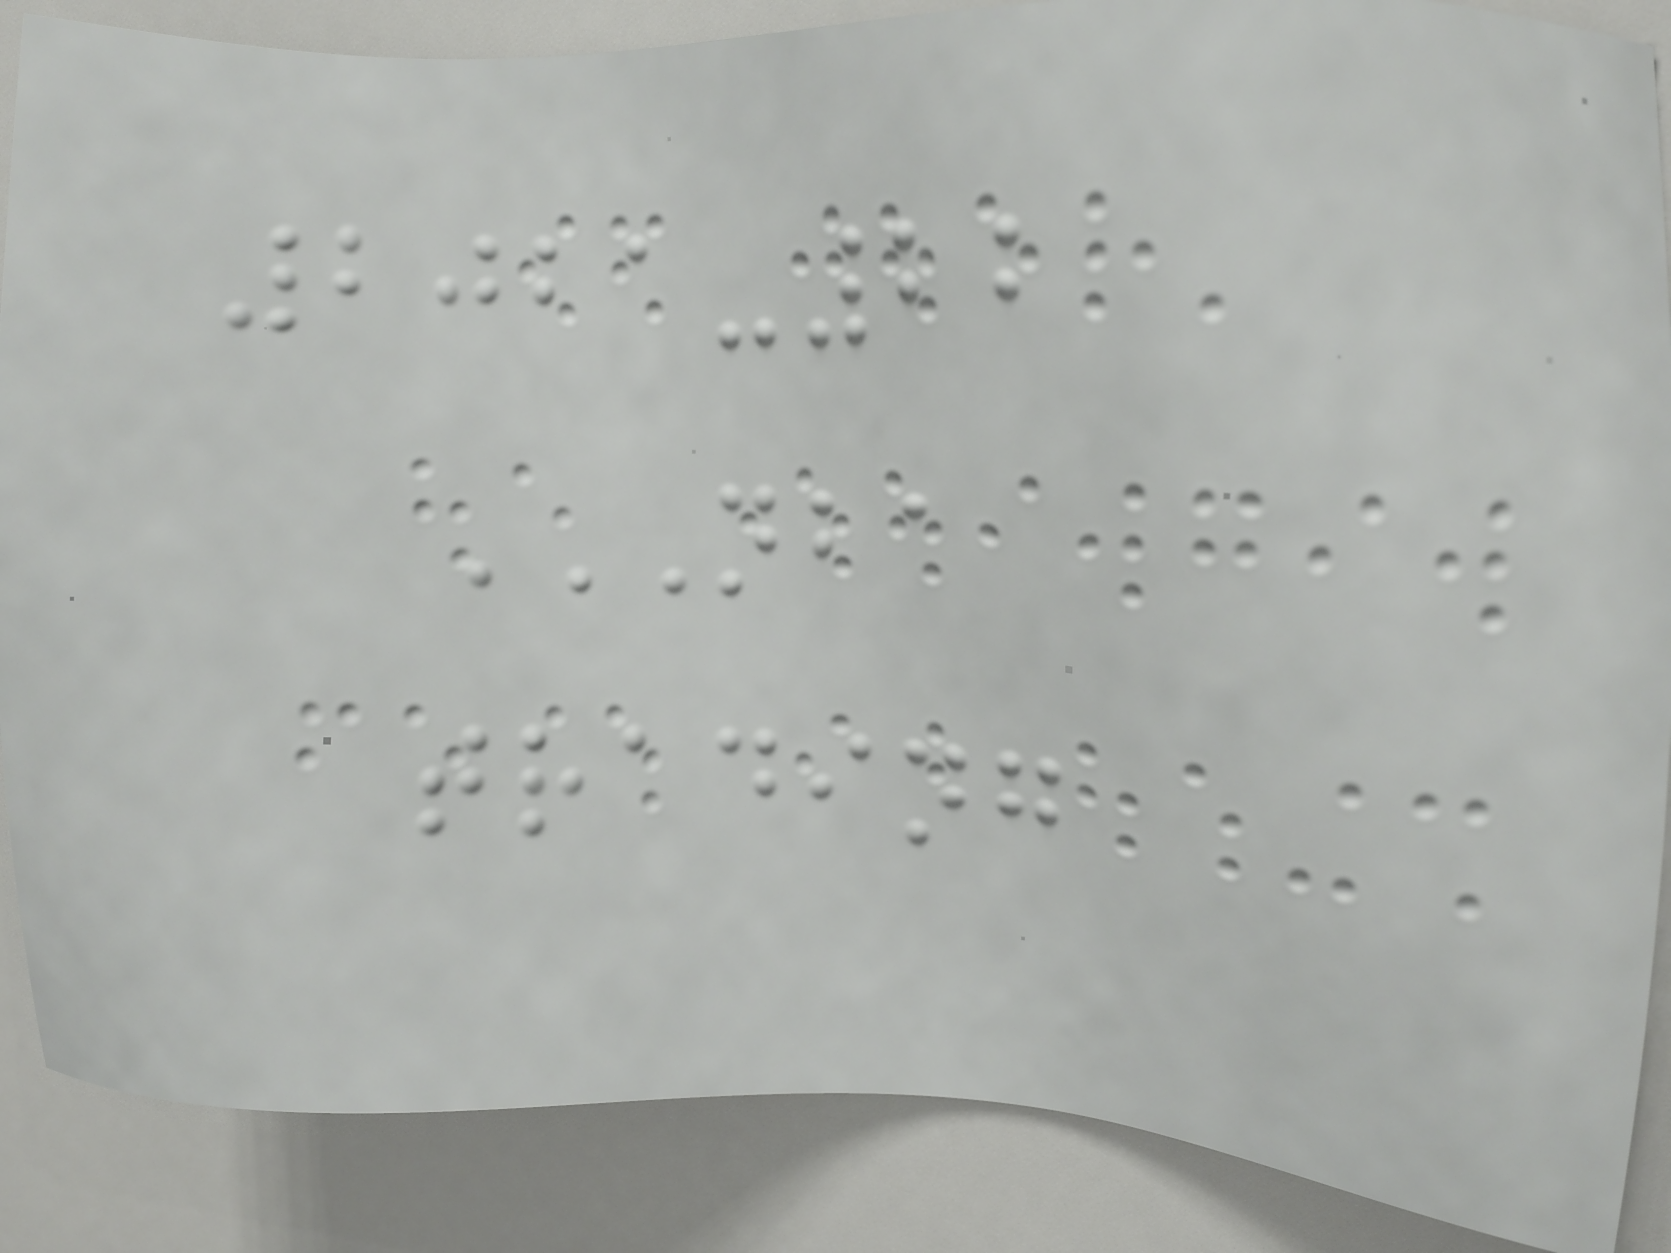2021-22
NBA
TRADING
